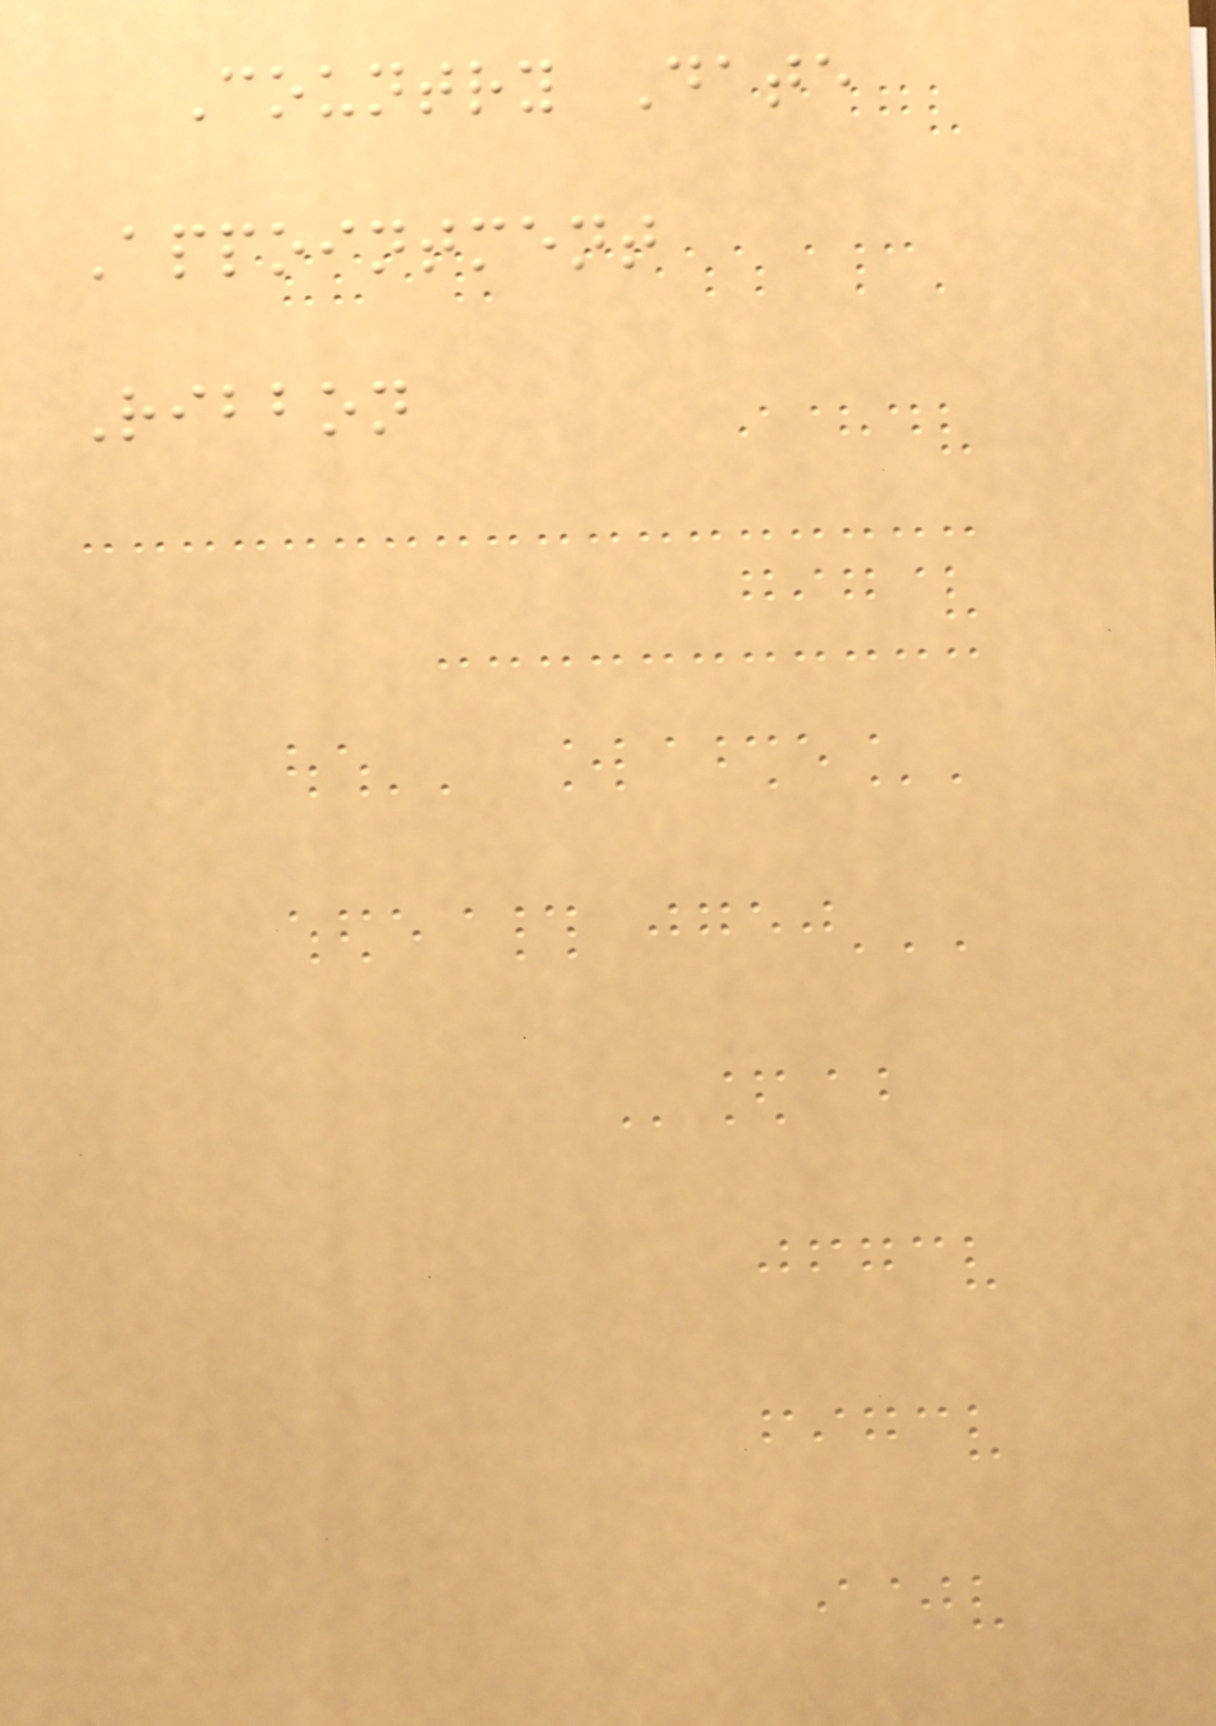Country Date
Appointment
Ribbon
